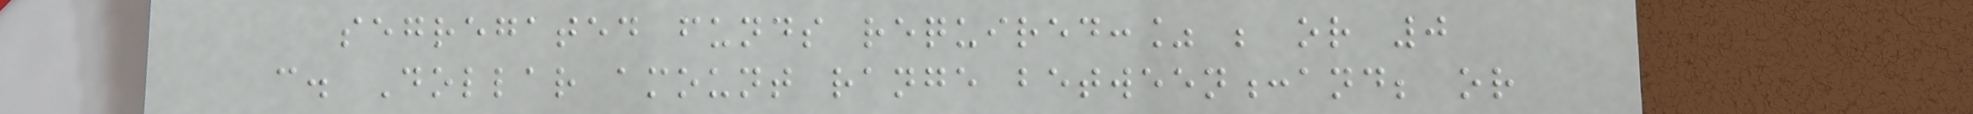segregated funds required:% ; or 0
c. Dollar amount range between:and; or
